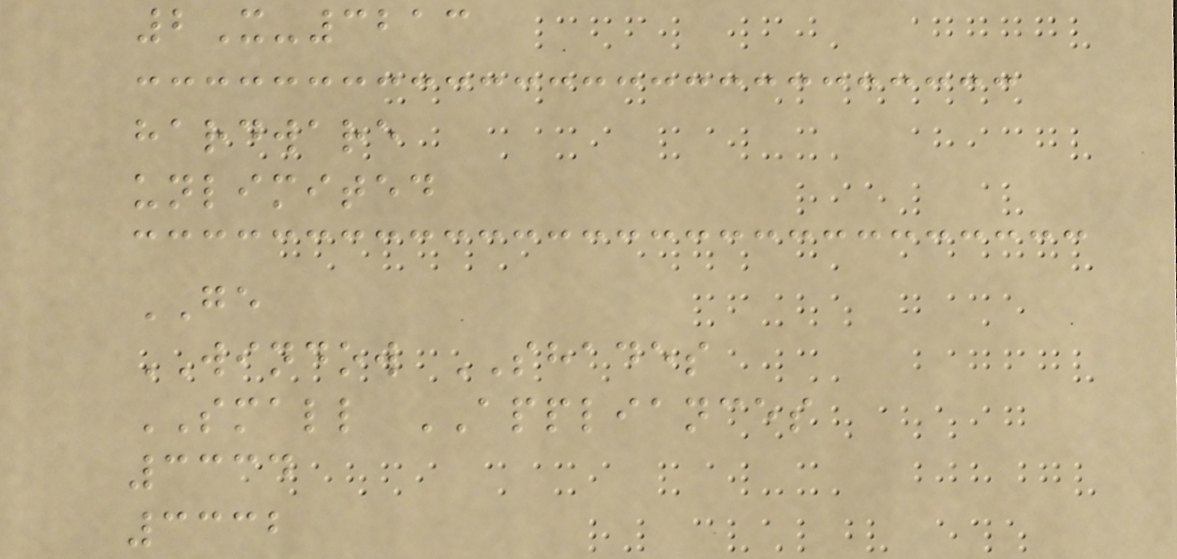2X-3213
hardware
unlimited
GE
WINDOW SHADES
SMALL APPLIANCES
3334
3332
